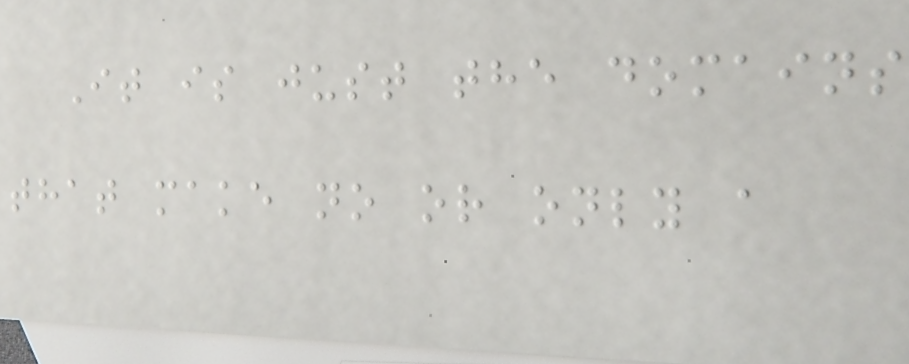It is just the domains
that make no or only a
